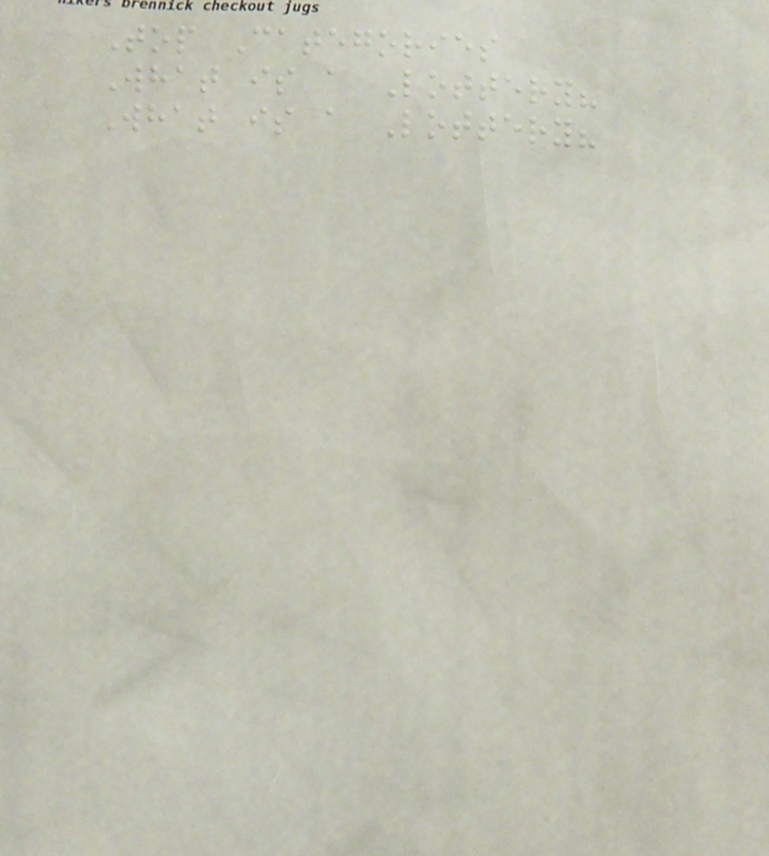Top Categories
What is a Lottery?
What is a Lottery?
